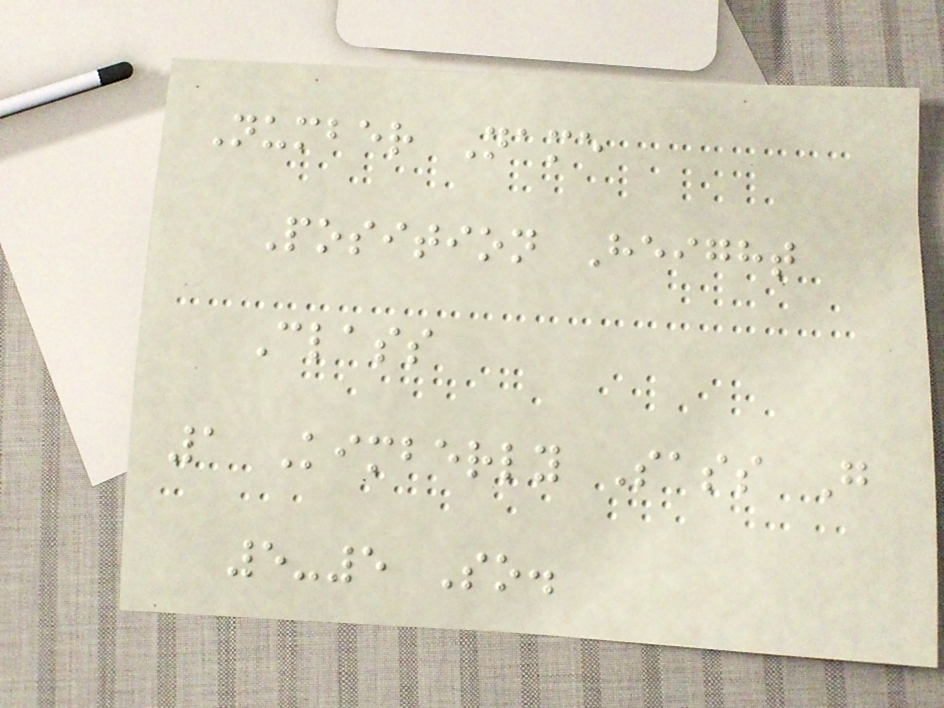Number Name
Position Height
Class
1 Kimberly Sass G
5-5 So.
